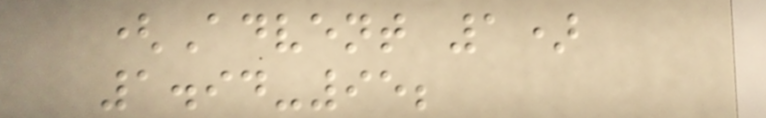(Advent 1)
1.94-95;
